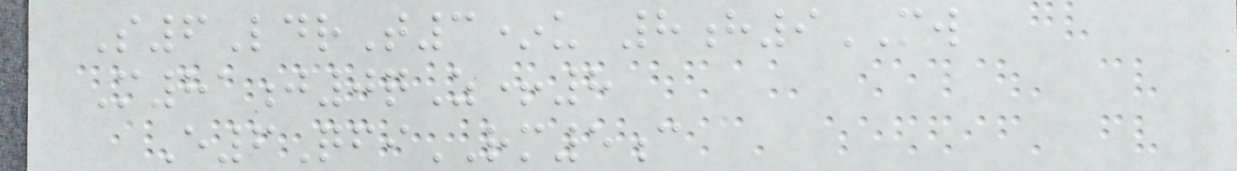S6LdrT3*u 8h9MW
M81j0qZ+8
E6QfiRM5c
